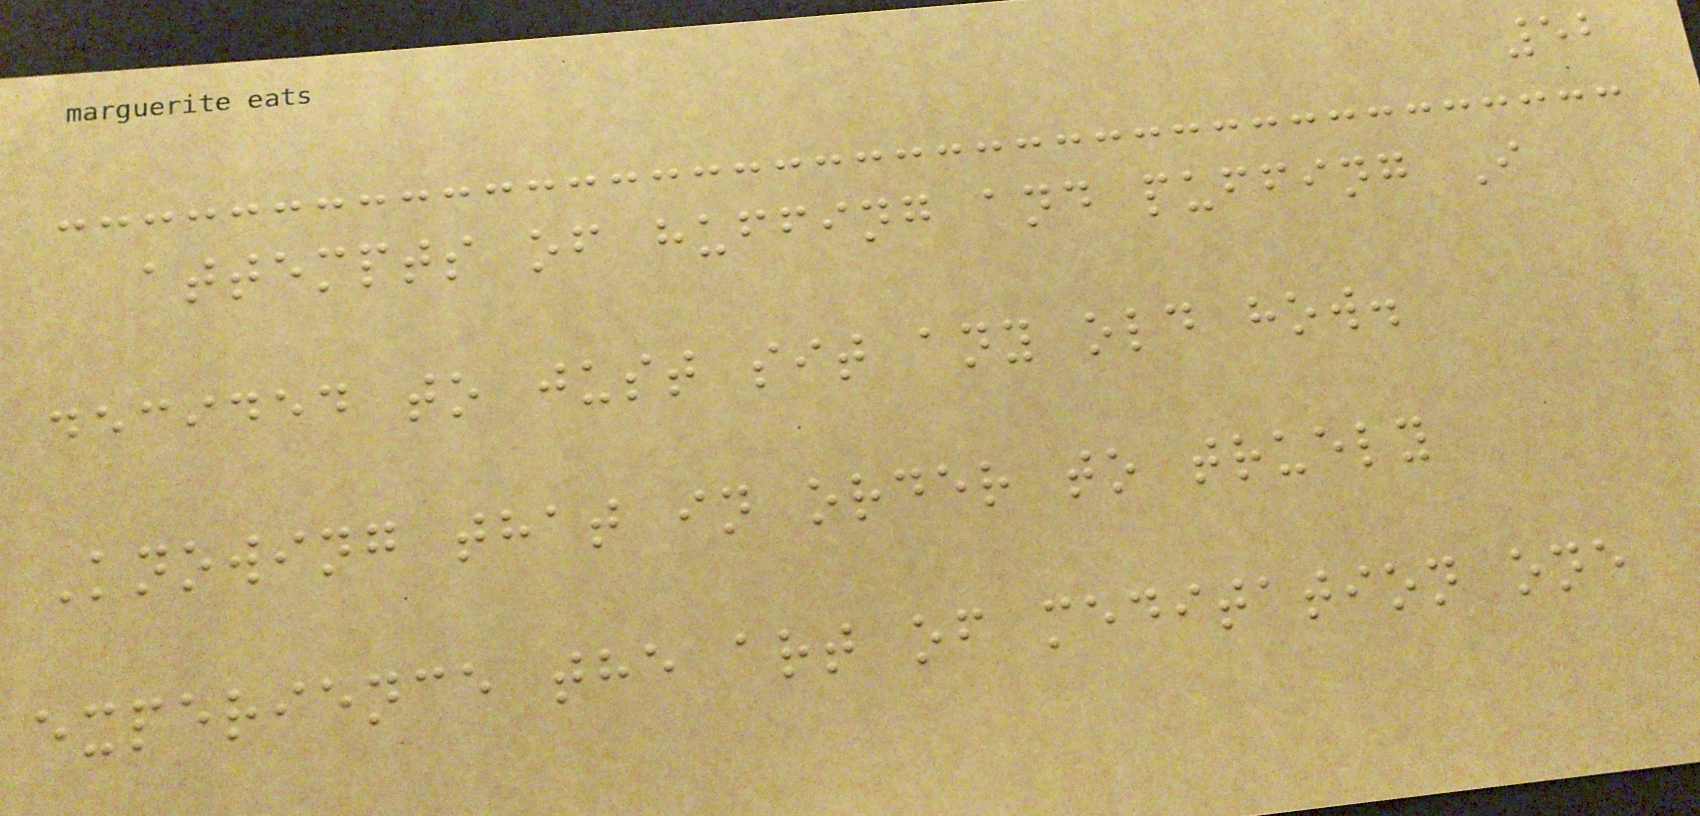52
attempts of huffing and puffing I
decided to just sit any old how.
Knowing that in order to truely
experience the art of meditation one
